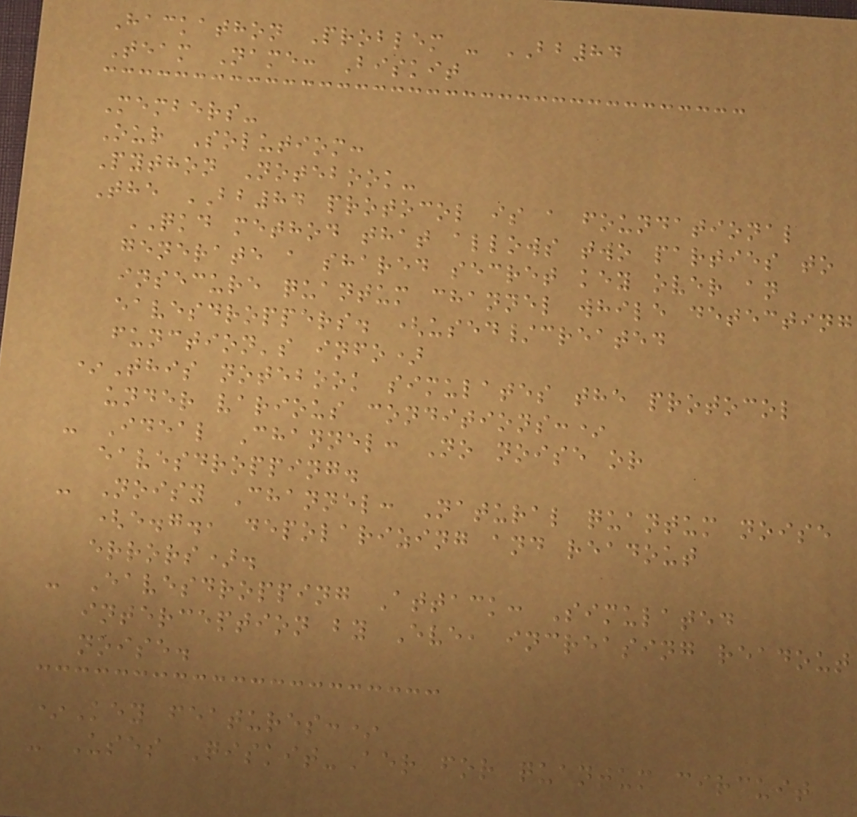Hackathon Problem - BB84
Team Name: Biskit
Members-
Our Solutiom:
Python Notebook-
The BB84 protocol is a foundational
QKD method that allows two parties to
generate a shared secret key over an
insecure quantum channel while detecting
eavesdroppers. (used/created
function's info)
*This notebook simulates the protocol
under various conditions:*
- Ideal Channel: No noise or
eavesdropping.
- Noisy Channel: Natural quantum noise
(e.g., depolarizing and readout
errors).
- Eavesdropping Attack: Simulated
interception by Eve, increasing readout
noise.
*Key features:*
- Uses Qiskit-Aer for quantum circuit
